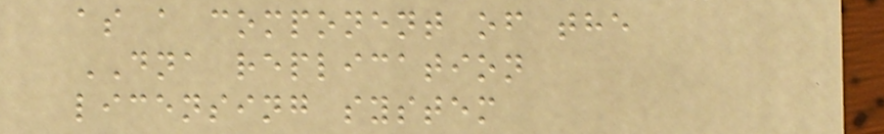as a component of the
DNA replication
licensing system
